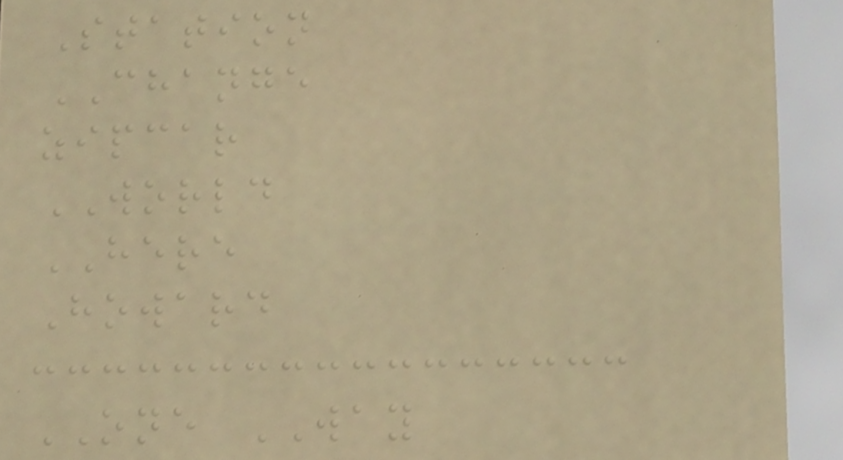Station
CHANGE
zipcar
WORLD
HERE
Howard
ONE WAY
